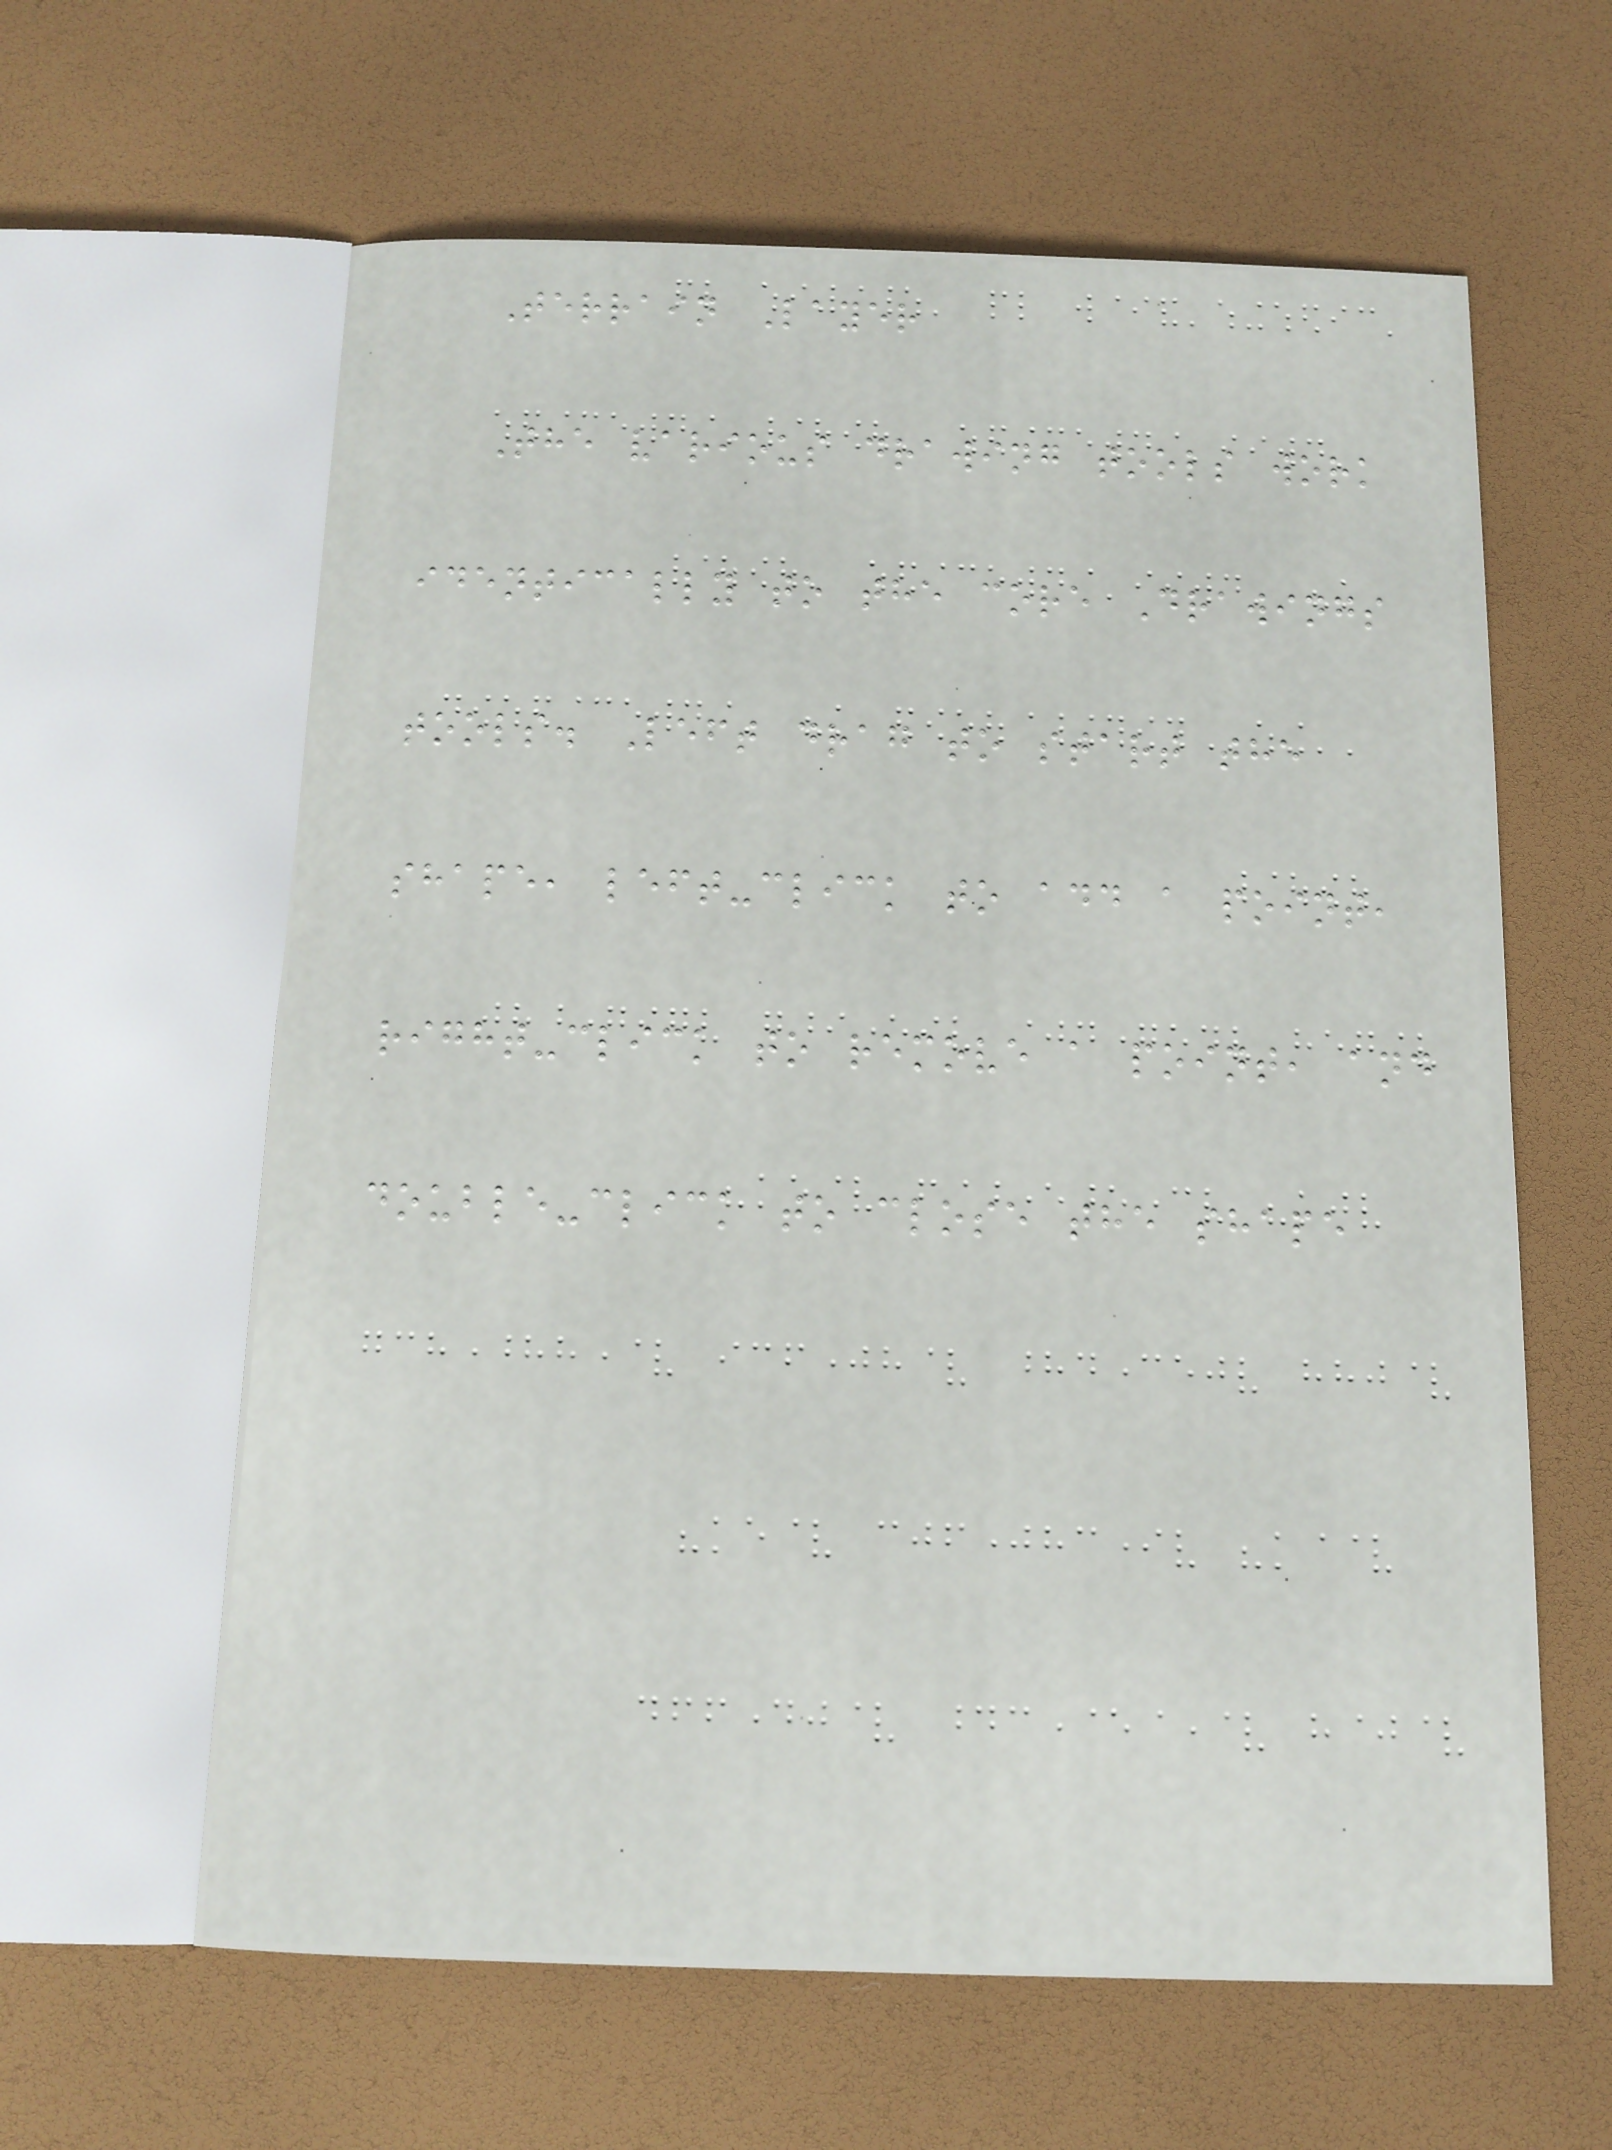Terrain Layer
The various drawing tools work
identically to the core Drawings
tools. Left drag to start the
shape, left-click to add a point,
right-click to remove a point, and
double-click to close the shape
